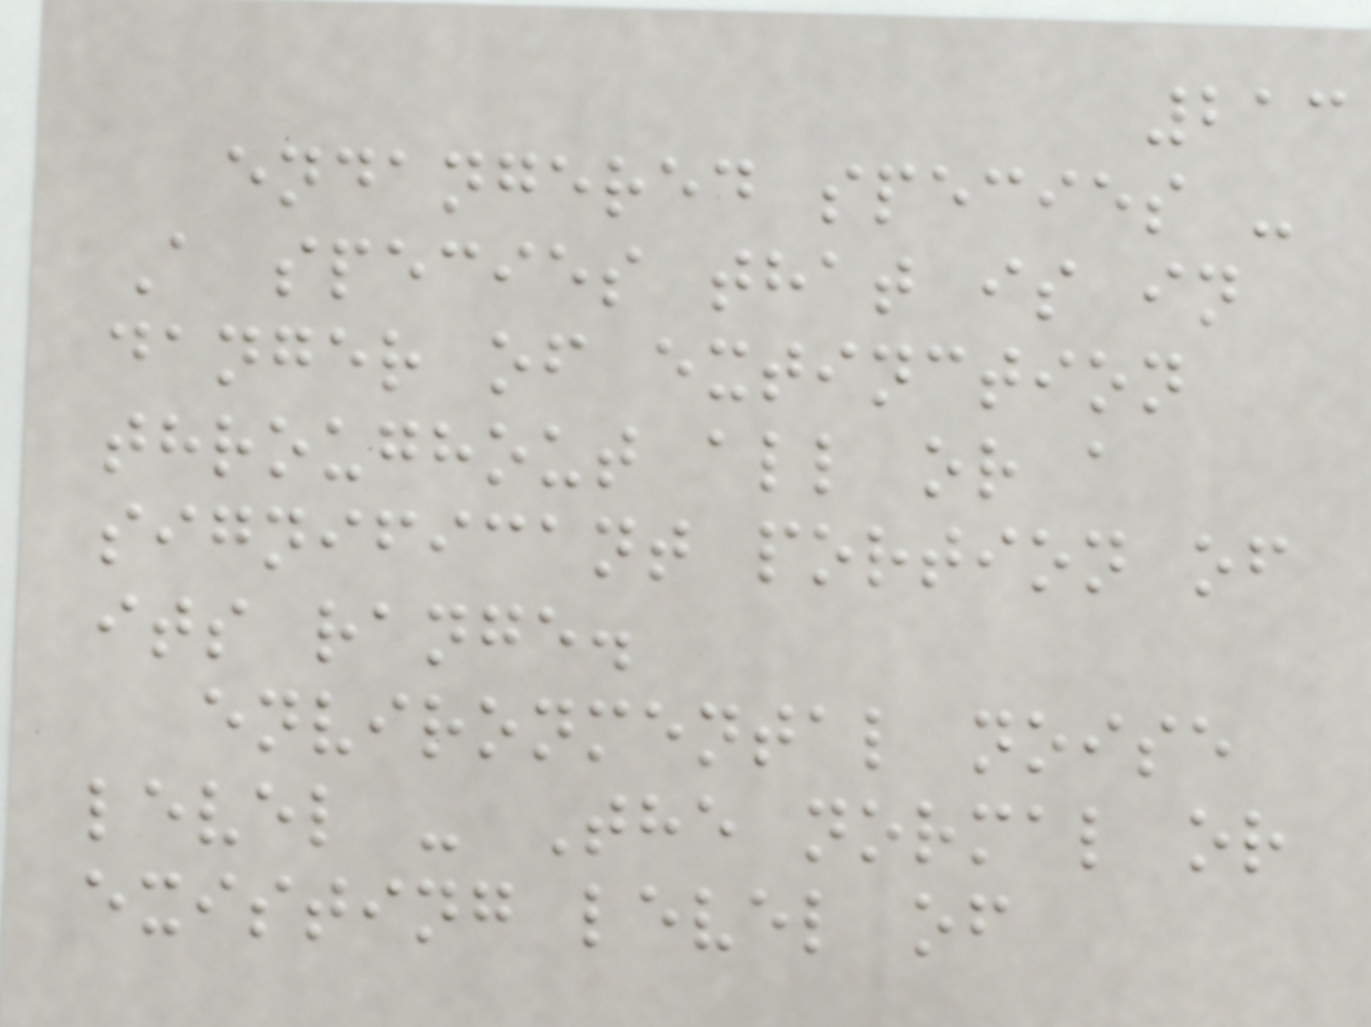213
endangered species -
A species that is in
danger of extinction
throughout all or a
significant portion of
its range.
environmental noise
level - The normal or
existing level of
